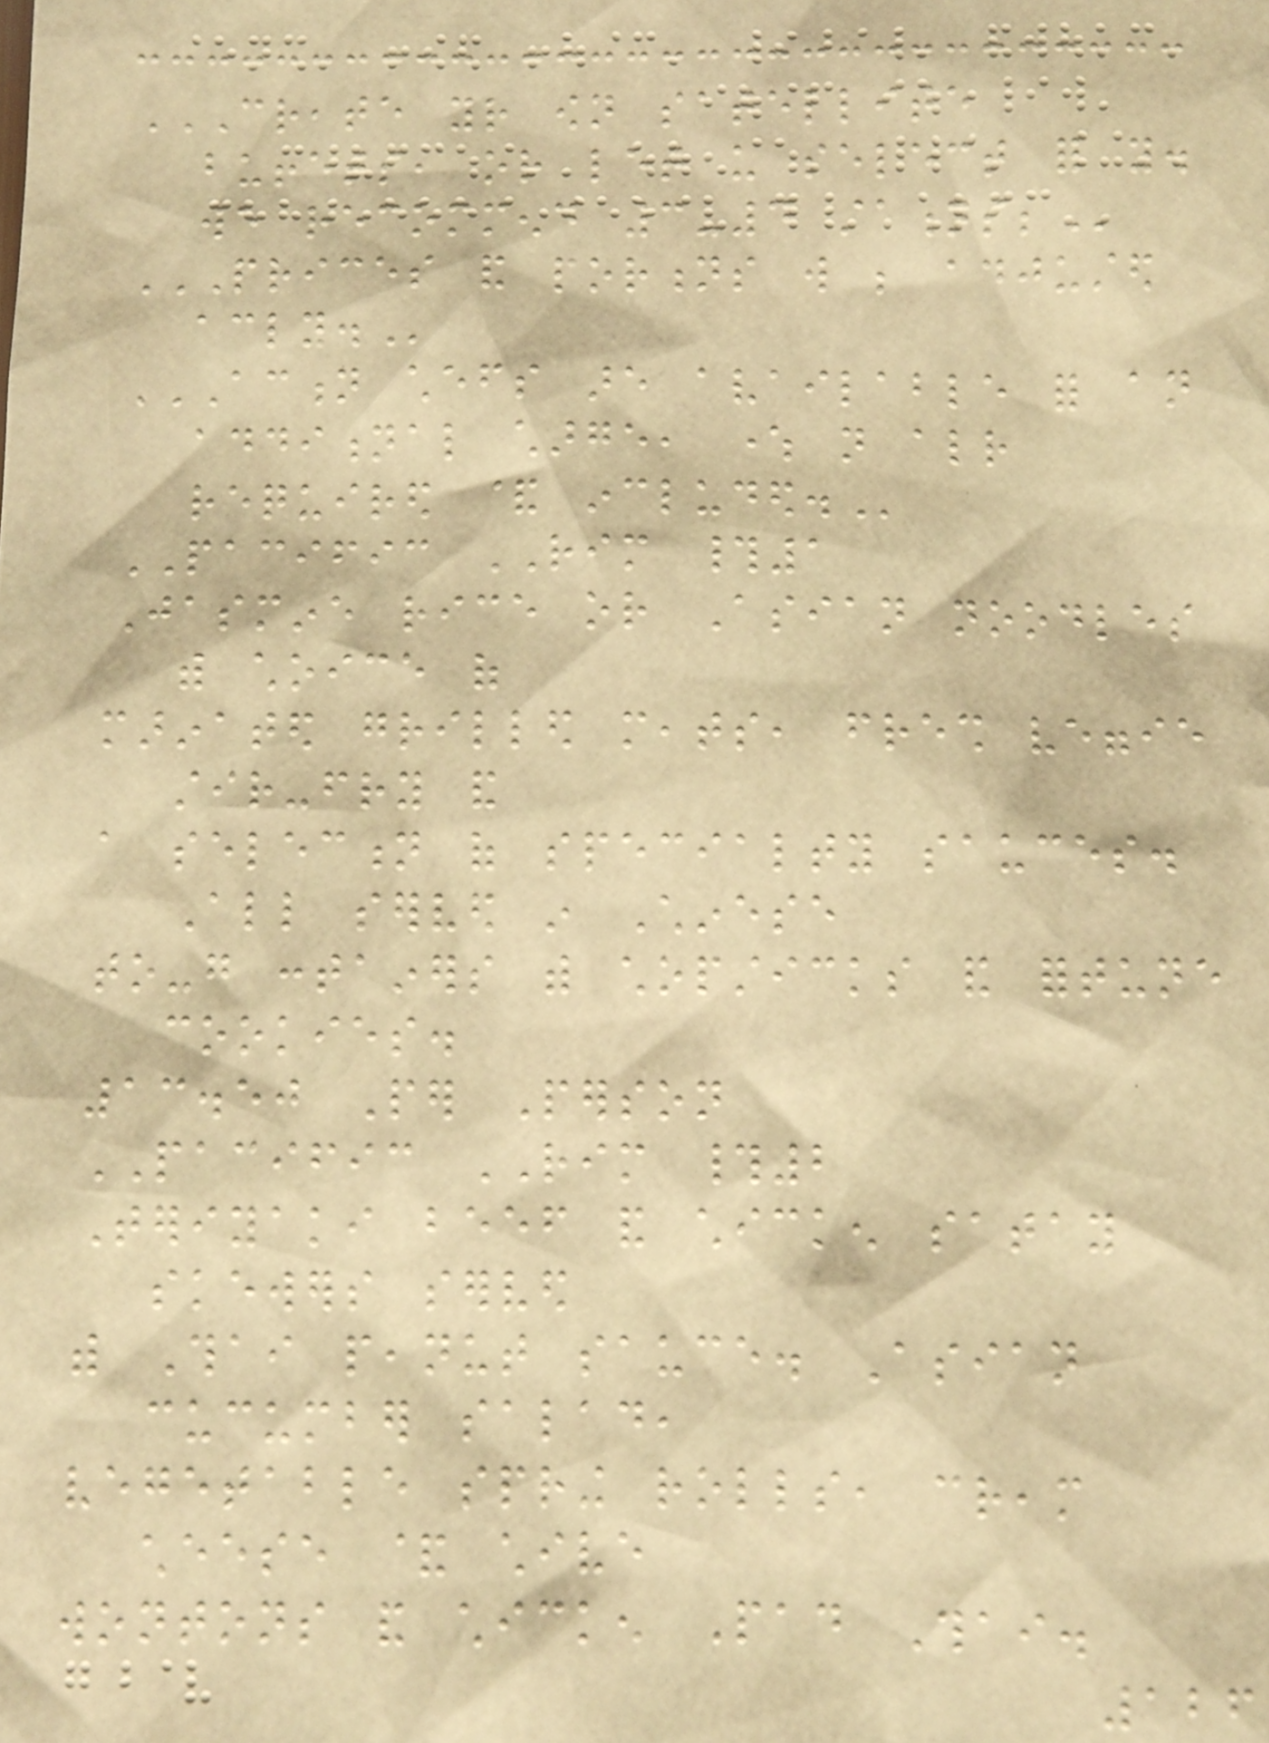CREATE YOUR OWN SATELLITE
BUFFETS, OR LET US SELECT FOR YOU.
WE RECOMMEND 3-4 STATIONS;
PRICES AND PORTIONS WILL BE ADJUSTED
ACCORDINGLY.
ACTION CHEFS ARE AVAILABLE FOR AN
ADDITIONAL CHARGE, WHERE NOT ALREADY
REQUIRED & INCLUDED.
PACIFIC RIM #1
Jasmine rice or Asian noodles
with choice of
marinated grilled meats, fresh veggie
stir-fry and
a selection of specialty sauces.
All served in Chinese
to-go containers with chopsticks and fortune
cookies.
13.50 Per Person
PACIFIC RIM #2
Teriyaki beef and chicken satay
skewers served
with Thai peanut sauce. Asian
cucumber salad,
vegetable spring rolls, cream
cheese & chive
wontons and chicken Pad Thai.
126
